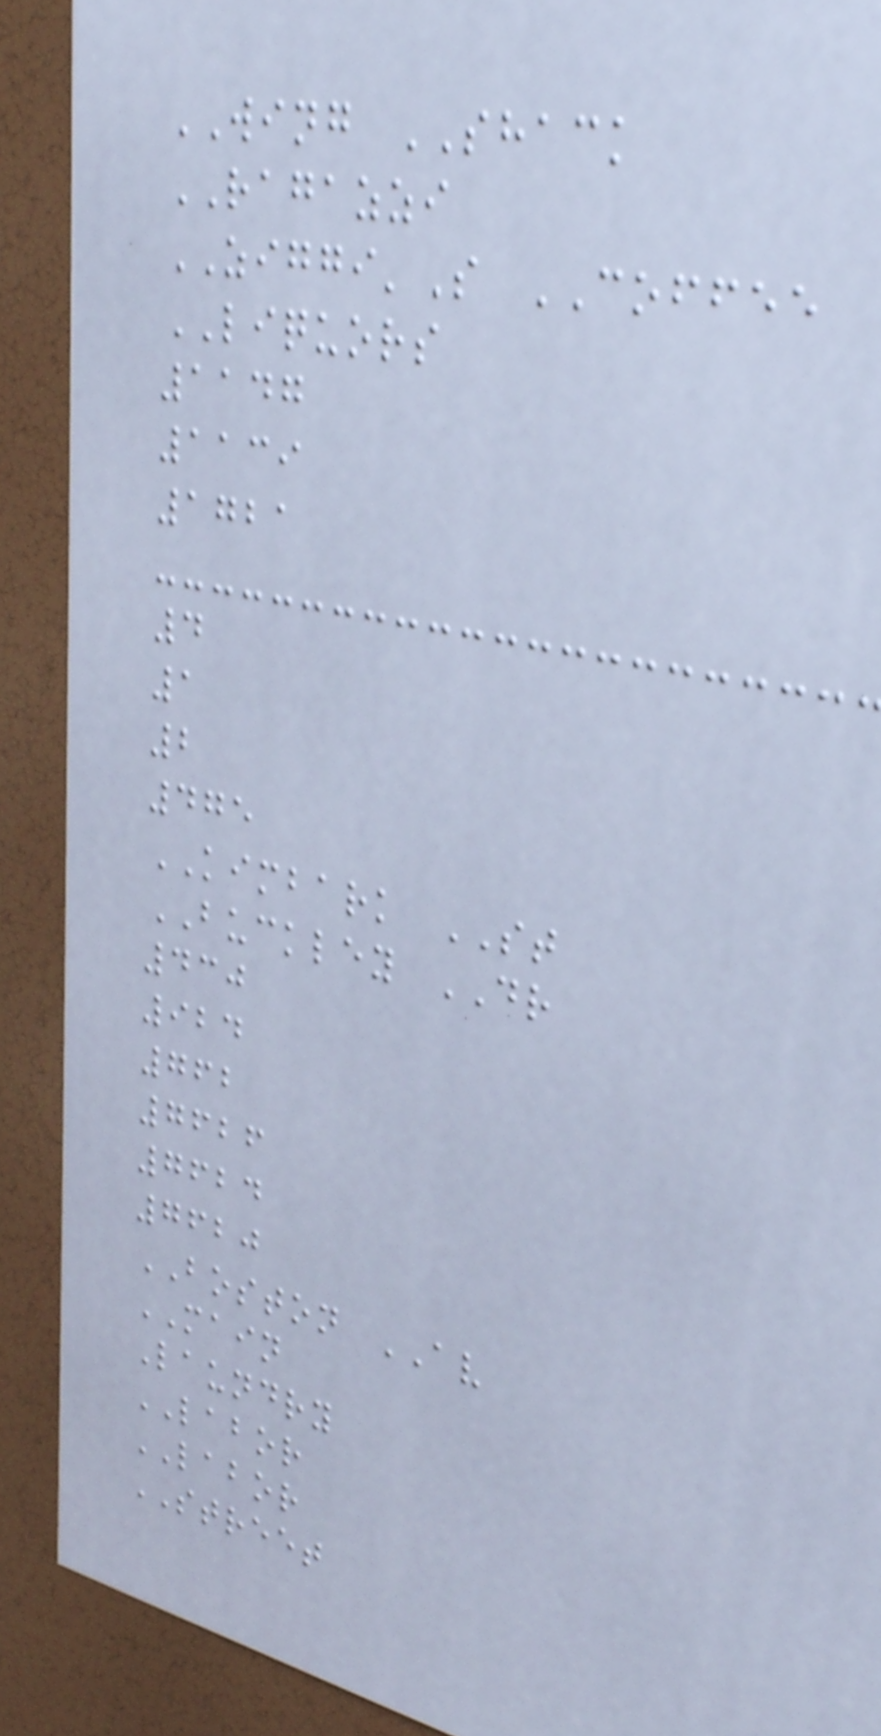WING SHACK
RAGAZZI
ZIGGI'S COFFEE
LIQUORS
1147
1139
1721
4
1
2
475
KIMBARK ST
BUCKLEY DR
430
924
762
7626
7624
7620
BOSTON AV
MAIN
Laundry
LABOR
LABOR
STREET
